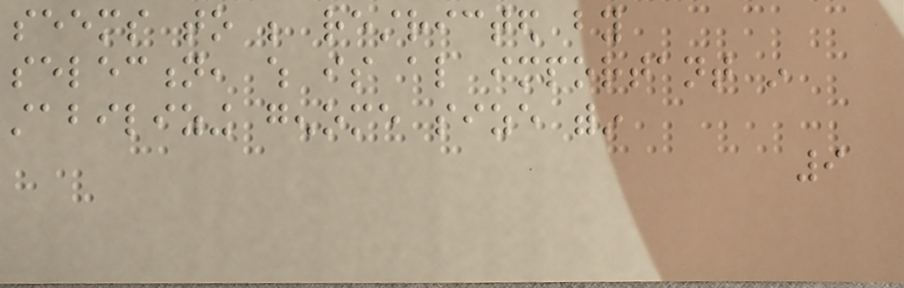seems to be restricted by
selection, which is also important in
stabilizing genome size within
9
